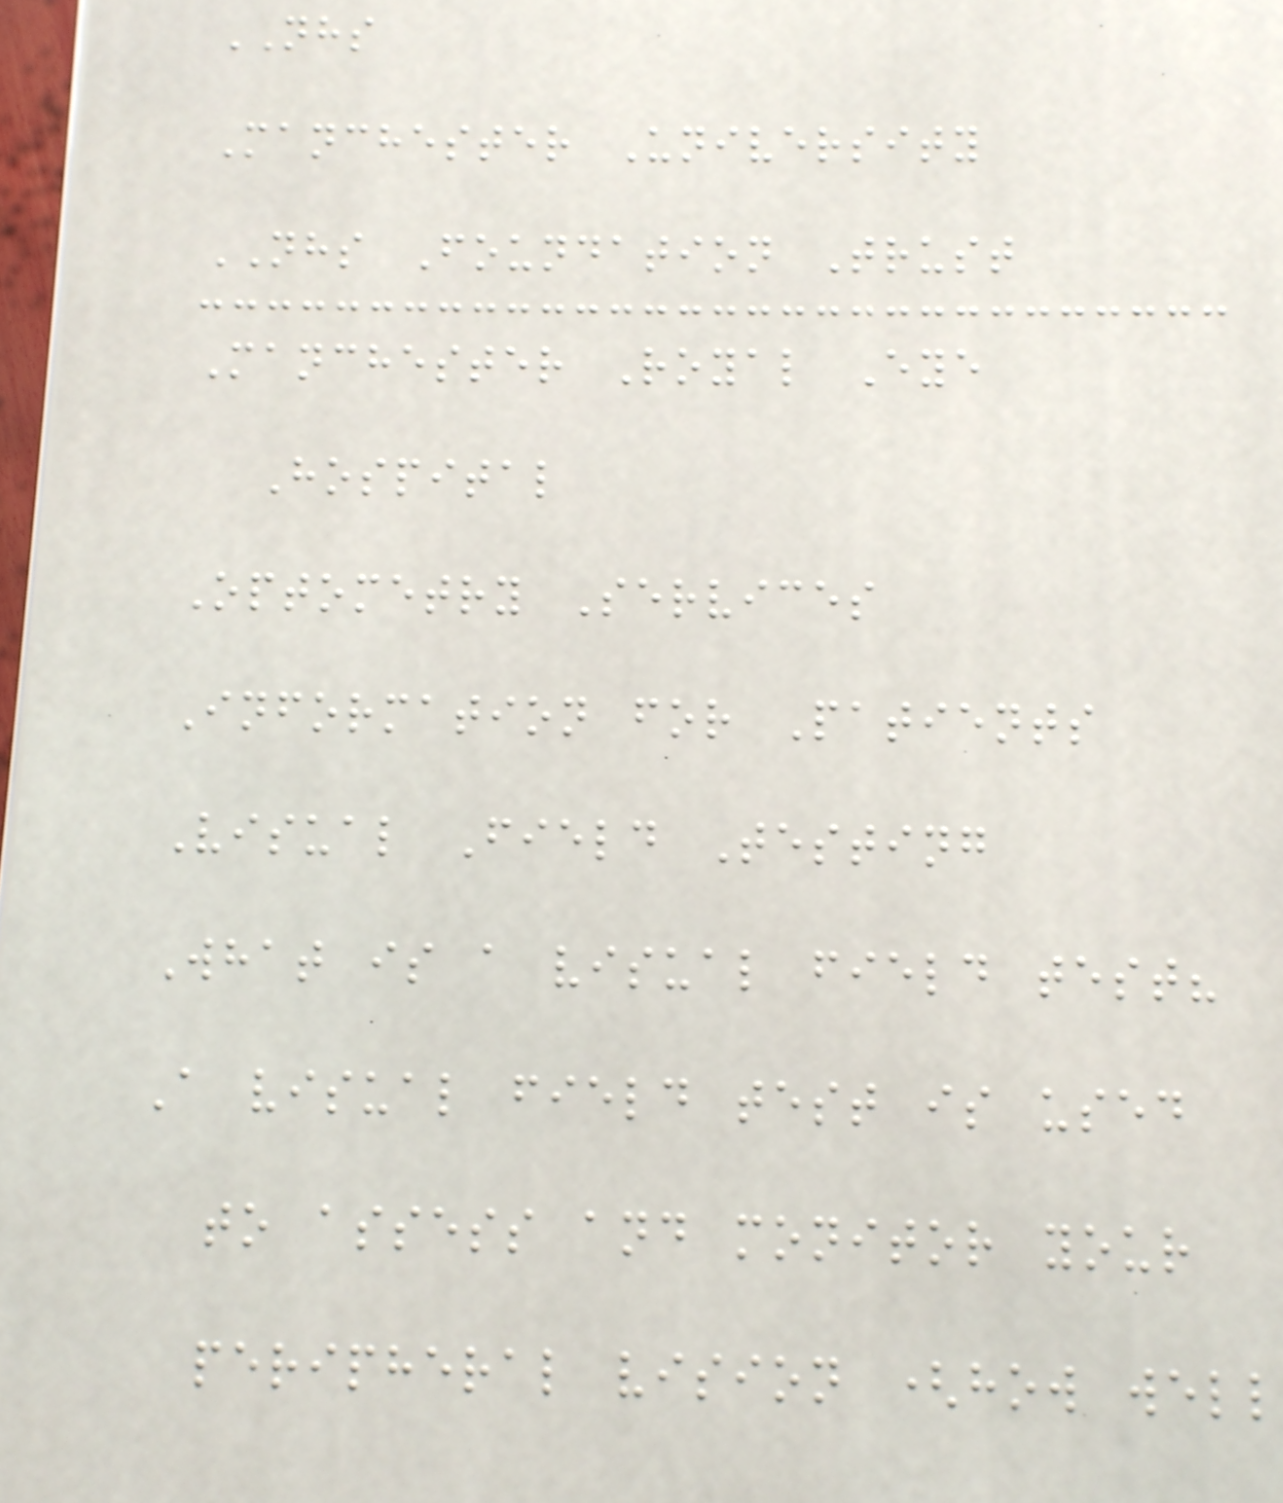NHS
Manchester University
NHS Foundation Trust
Manchester Royal Eye
Hospital
Optometry Services
Information for Patients
Visual Field Testing
What is a visual field test?
A visual field test is used
to assess and monitor your
peripheral vision (how well
